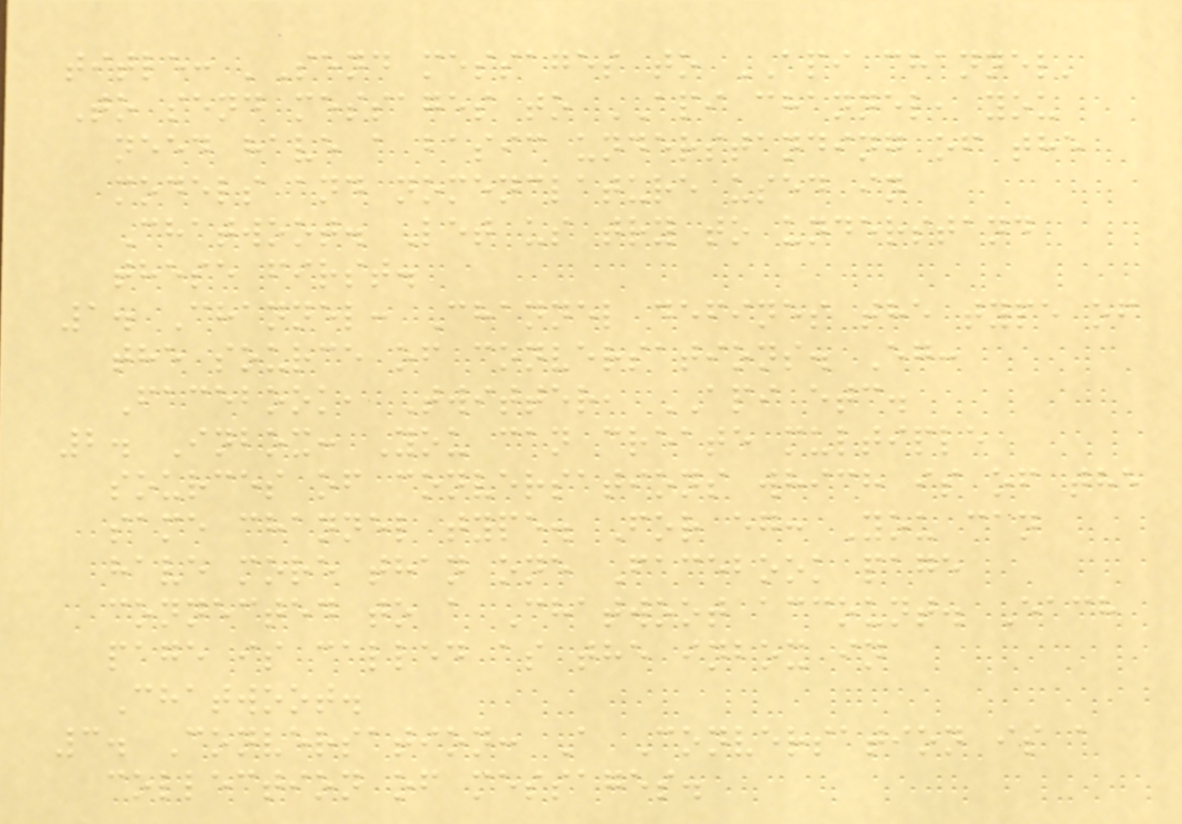title: 'Send messages to API channel'
To send messages to API channel, you
need have a basic understanding of the
models and nomenclature used in
Chatwoot. Let us try to understand
these first.
1. Channel: Channel defines the type of
the source of conversations. Eg:
Facebook, Twitter, API etc.
2. Inbox: You can create multiple
sources of conversations which is of the
same channel type. For eg: You can
have more than one Facebook page
connected to a Chatwoot account. Each
page is called as the inbox in
Chatwoot.
3. Conversation: A Conversation is a
collection of messages.
